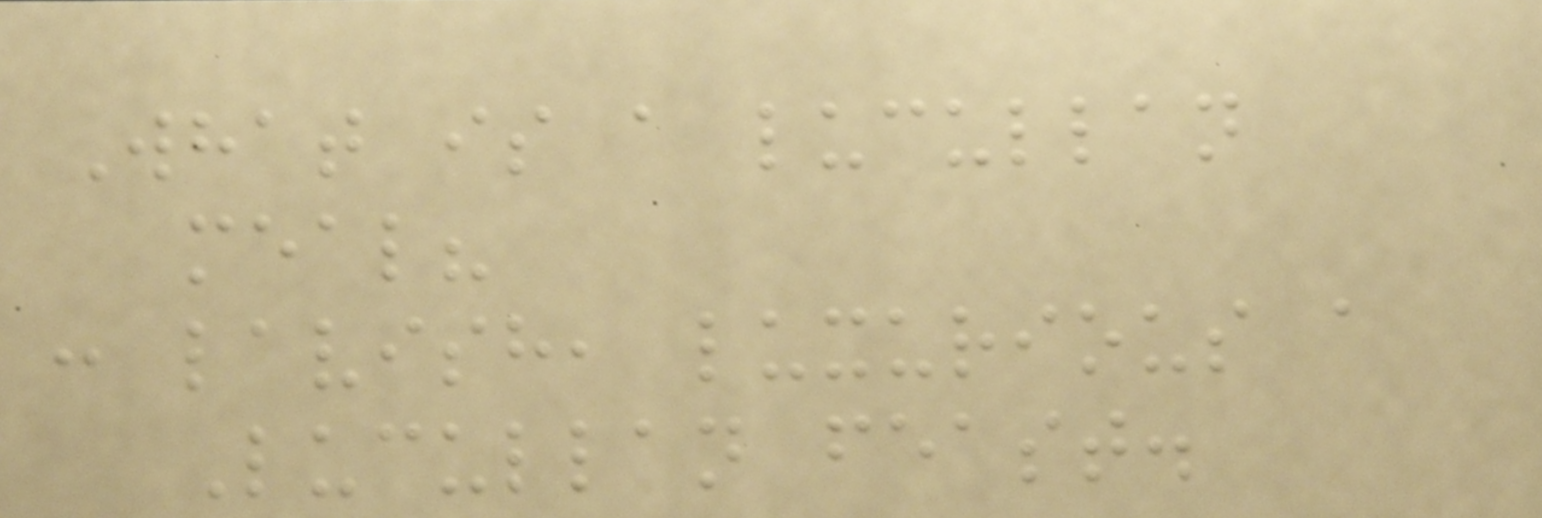What is a lucullan
meal?
: lavish, luxurious a
Lucullan feast.
